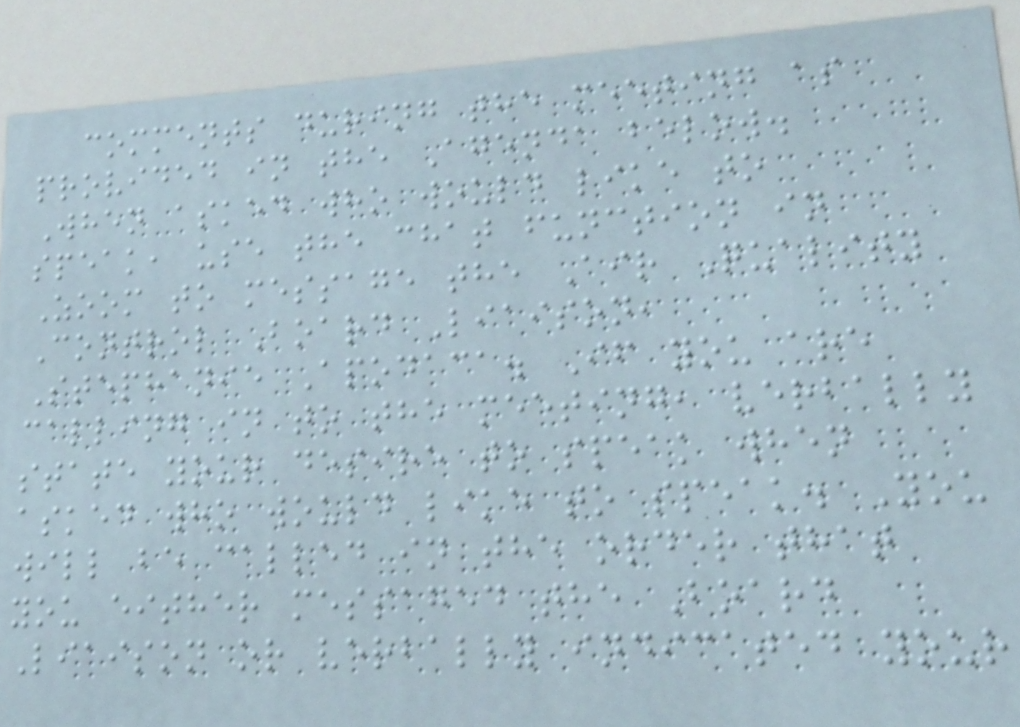comments during the meeting as
provided in the Agenda below.
When asked who would like to
speak, use the chat function in
Zoom to message the Air Quality
Control Board Liaison,
Stephanie Apodaca. If you are
calling in to the meeting, verbally
state your desire to speak when
asked who would like to speak. You
will be called in the order that
you either messaged the Board
Liaison or verbally indicated your
